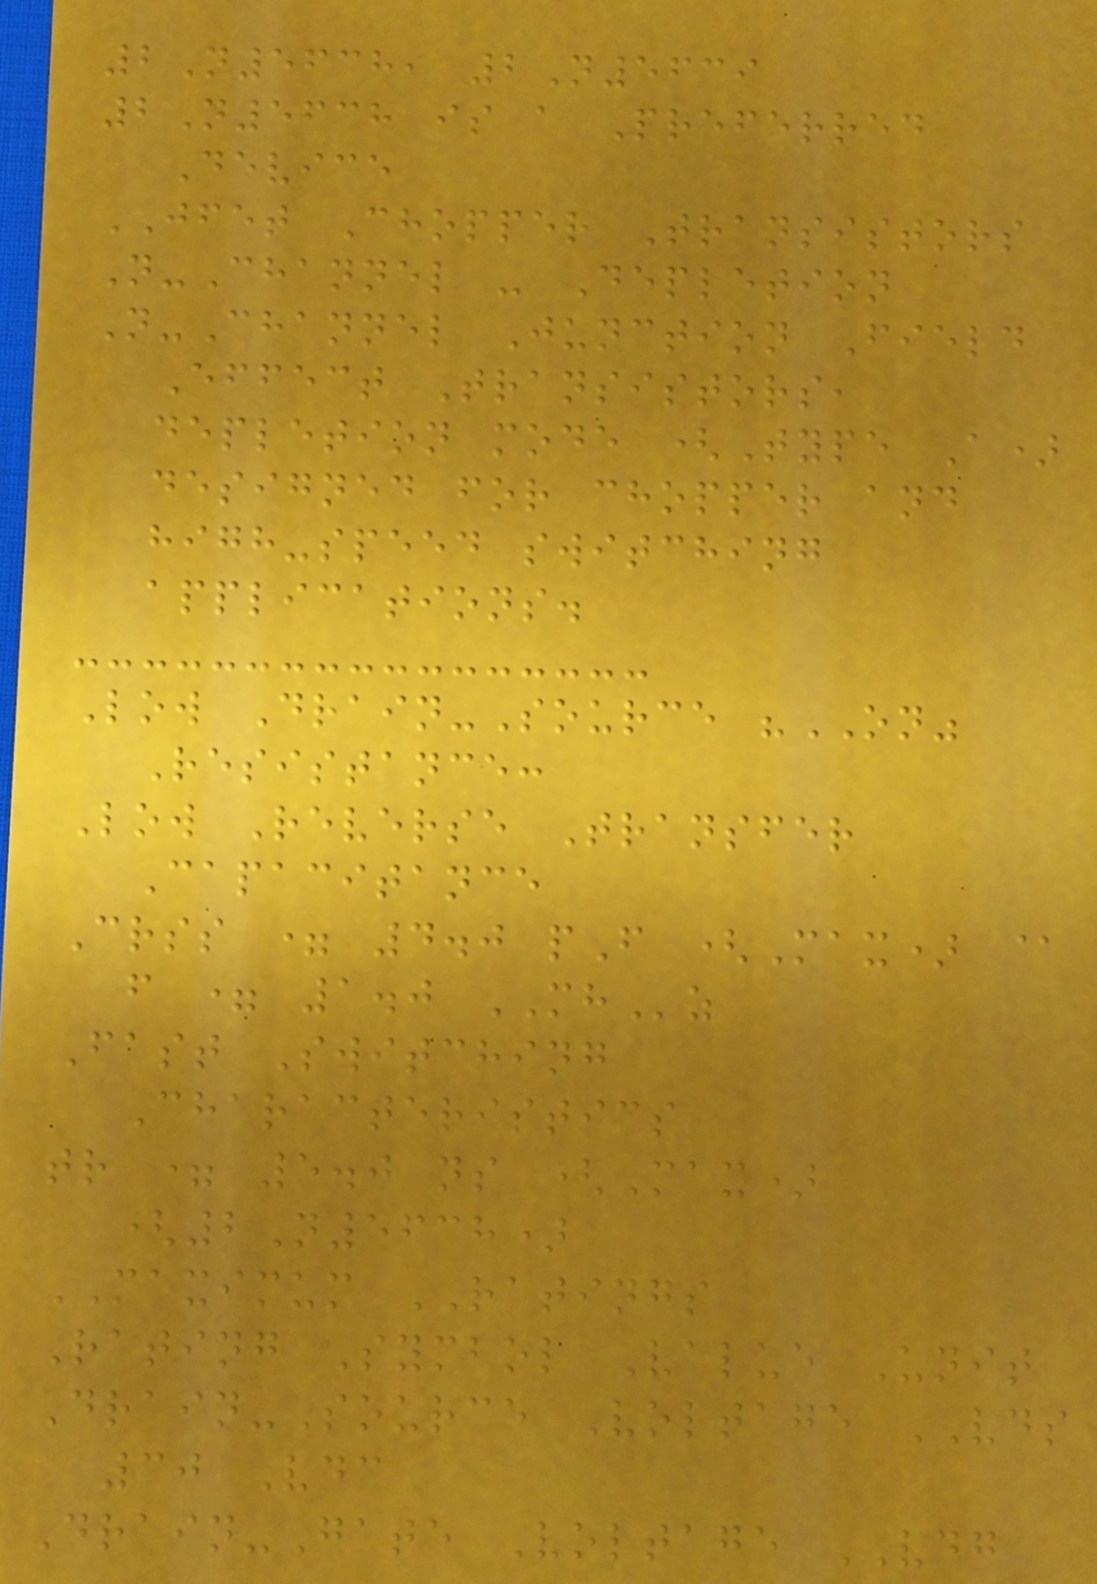2N5638, 2N5639
2N5638 is a Preferred
Device
JFET Chopper Transistors
N-Channel - Depletion
N-Channel Junction Field
Effect Transistors,
depletion mode (Type A)
designed for chopper and
high-speed switching
applications.
Low Drain-Source "ON"
Resistance:
Low Reverse Transfer
Capacitance
Crss = 4.0 pF (Max) @
f = 1.0 MHz
Fast Switching
Characteristics
tr = 5.0 ns (Max)
(2N5638)
MAXIMUM RATINGS
Rating Symbol Value Unit
Drain-Source Voltage VDS
30 Vdc
Drain-Gate Voltage VDG
